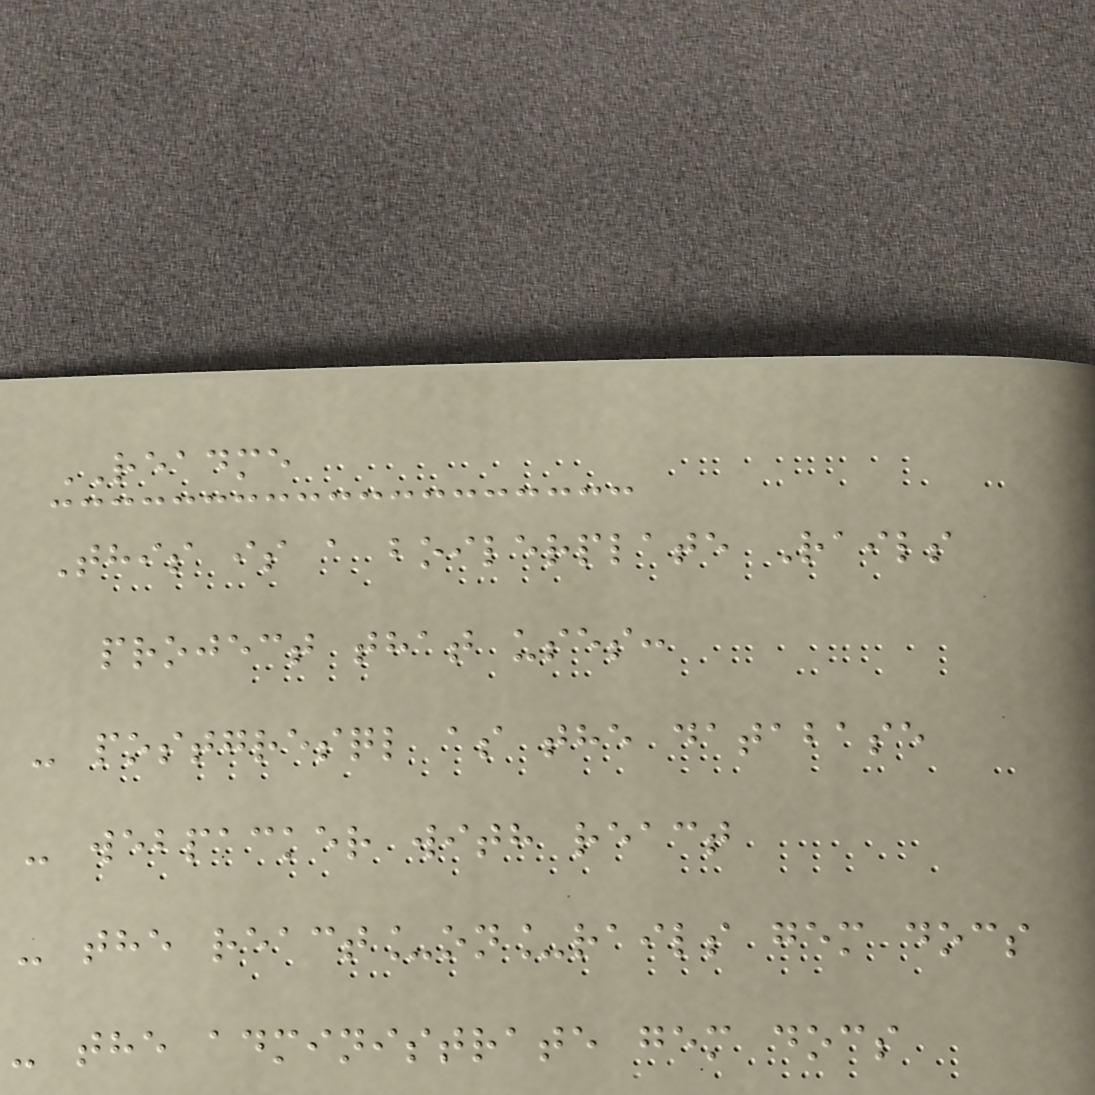README
This is a boilerplate Rails
project that uses:
- postgresql as the database
- webpacker with react
- the react_on_rails gem docs
- the administrate gem docs
